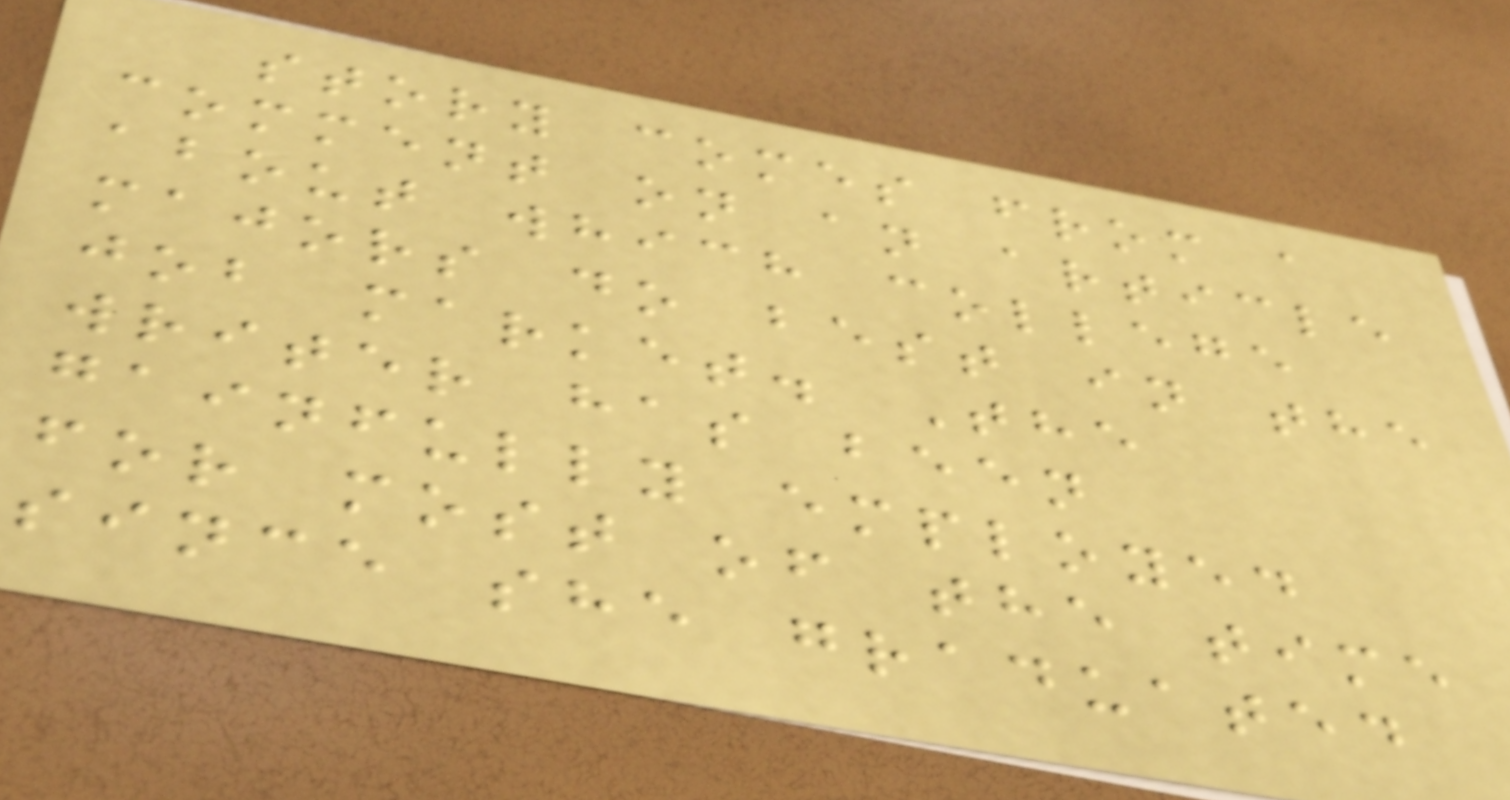story comes from a
comment on an article
about which college
majors do best in the
job market. The
writer has been
gainfully employed
for most of the time
since she graduated
